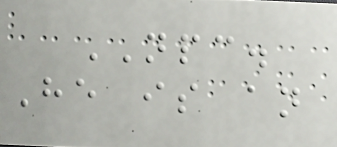NPC.
He is an
